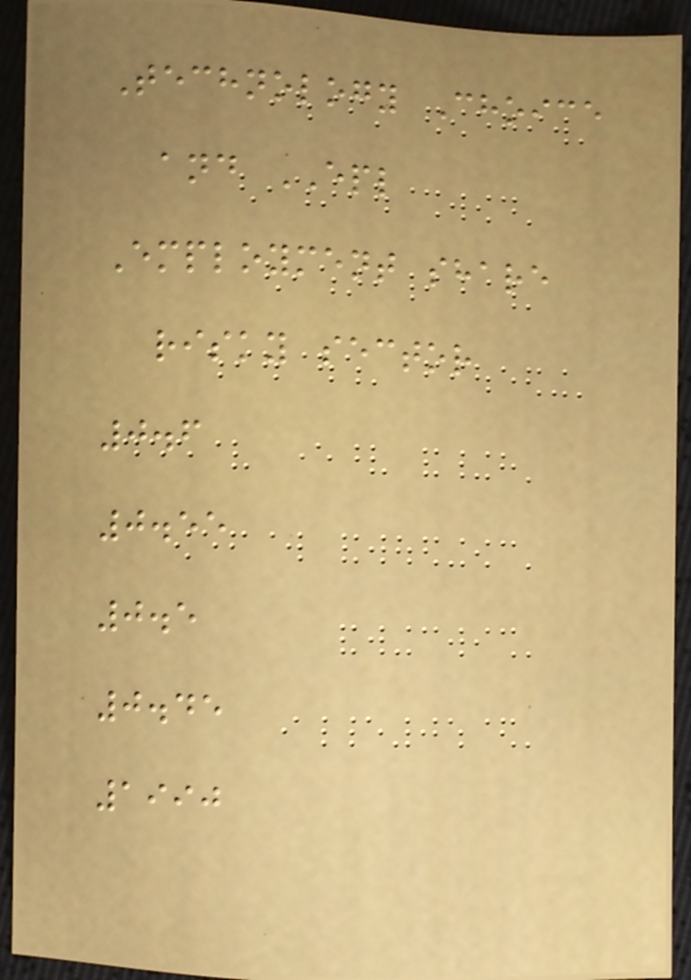Technology Choice
and EPL
Employment share
risky sector
0.6
0.55
0.5
0.45
1990
